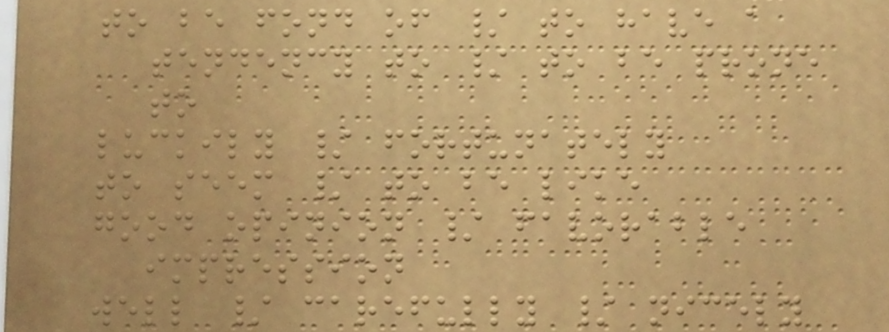to be fond of / to have a
tendency to / to be prone
to
luckily / fortunately
to seem / to be like
good opinion / favorable
impression
well / carefully / nicely
